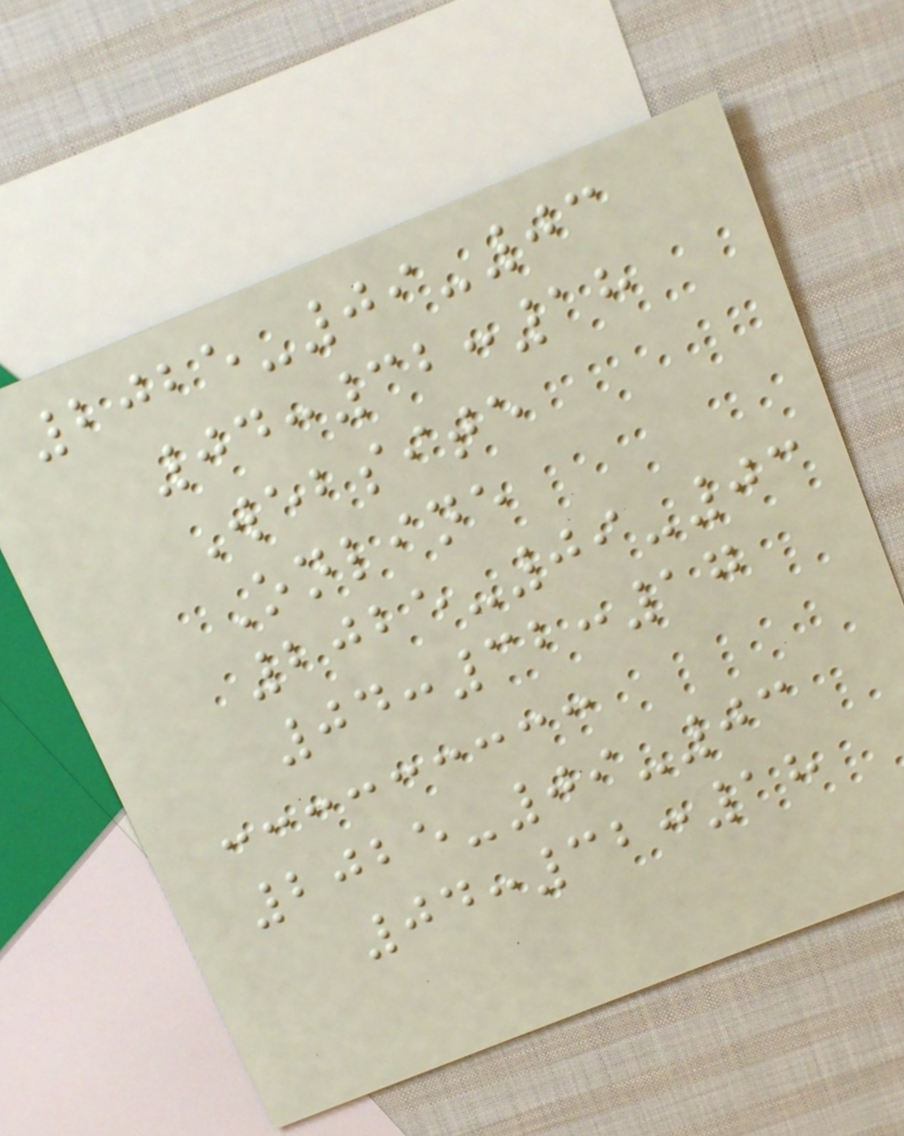2025-09-03
04:32:18
Website
Online
2025-09-03
04:32:17
2025-09-03
04:32:18
